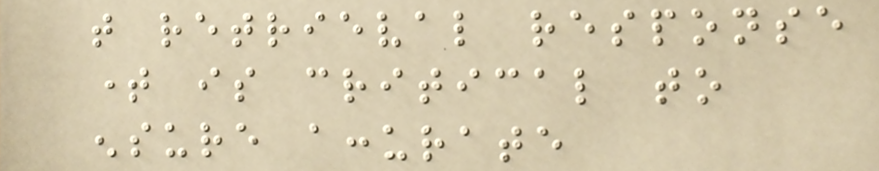that retrieval response
time is critical to
ensure accurate
